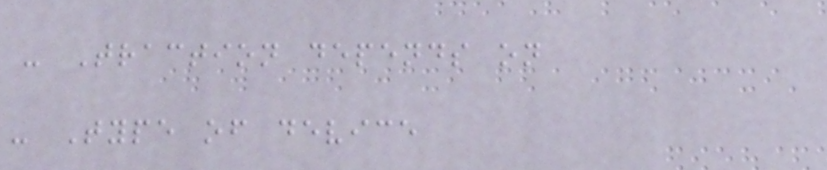- Traction depends on
- Type of device
